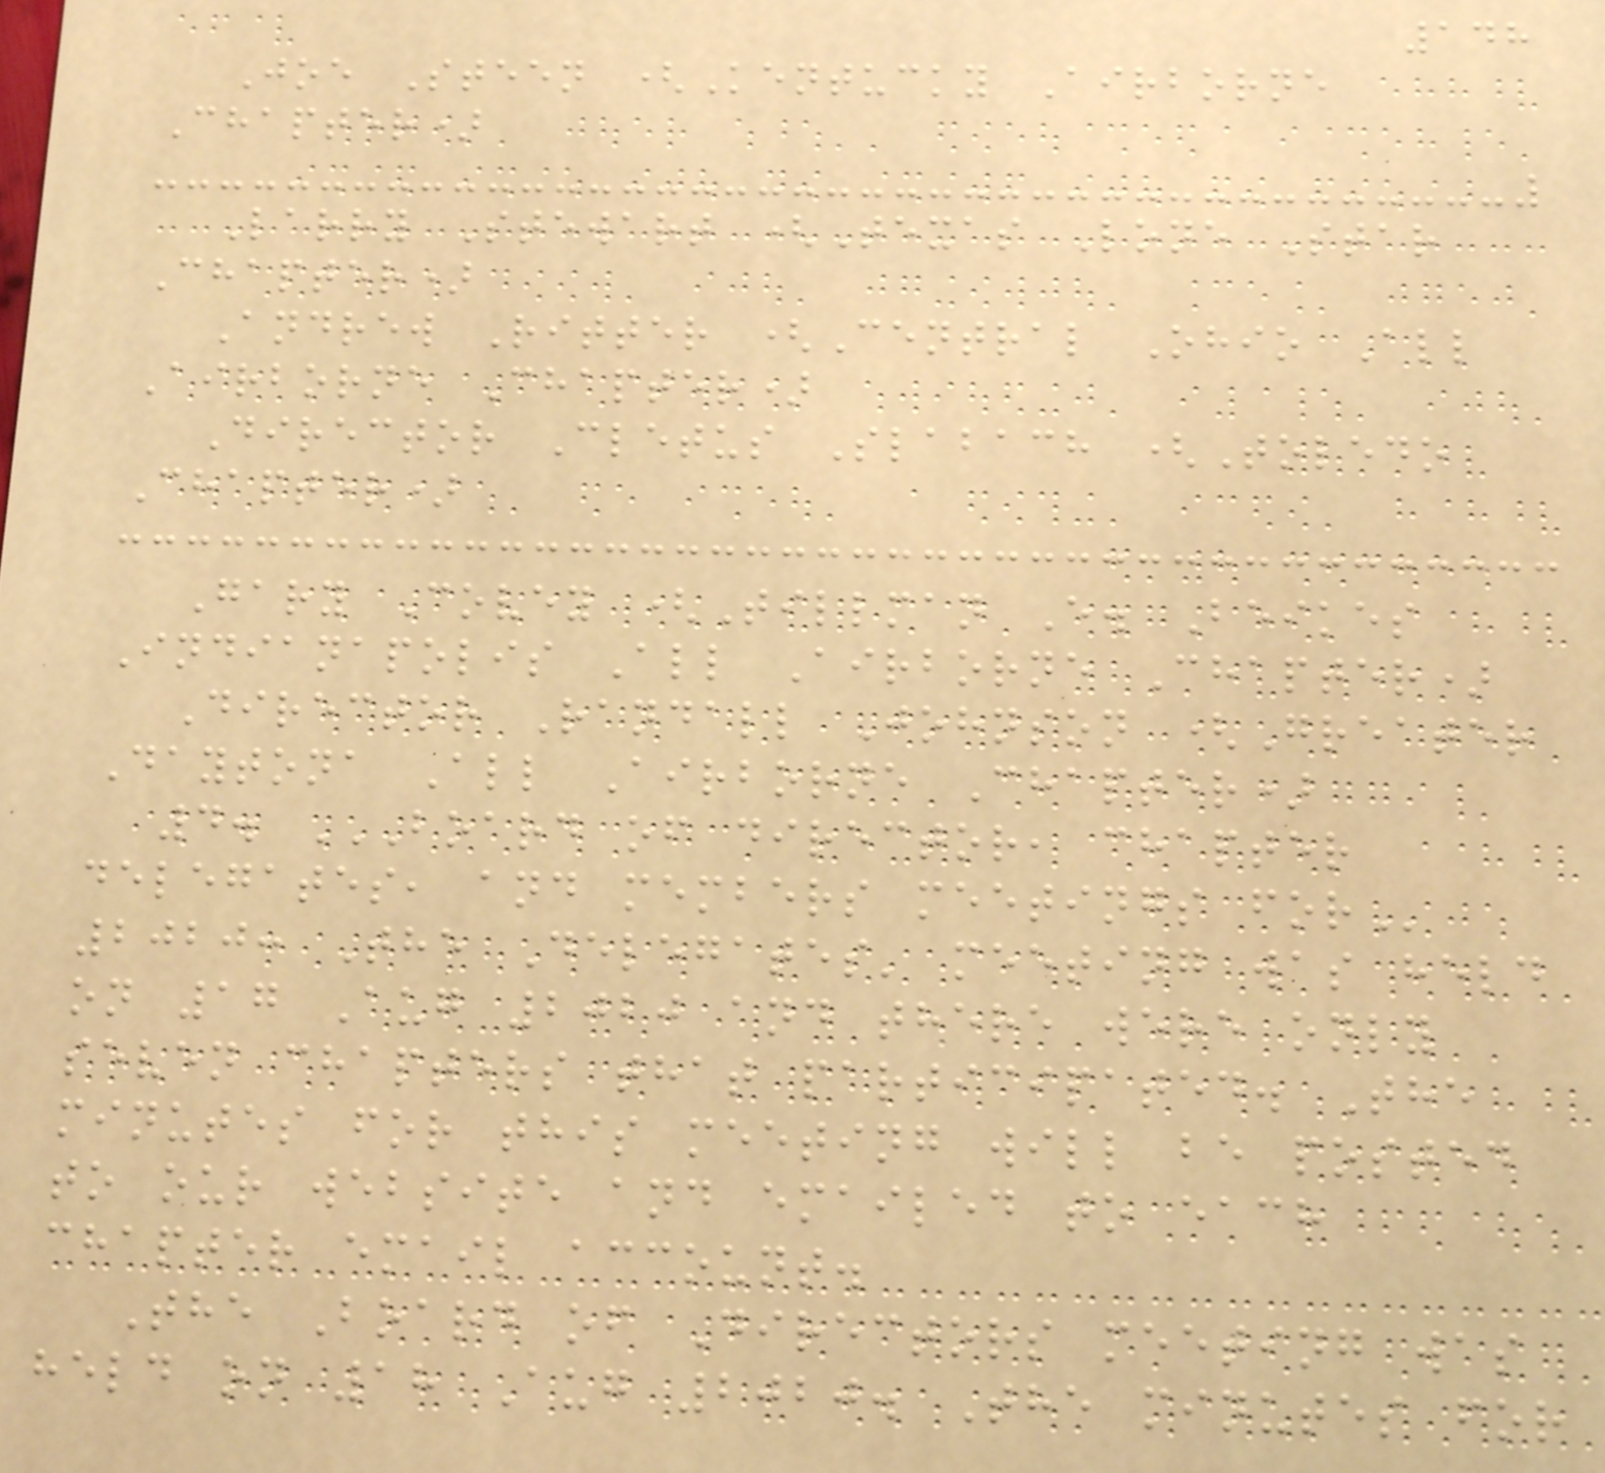148
Joe Steen (Kentucky Airborne
Chapter)
Larry Stewart (Texas Lone Star
Chapter)
Andrew Ritter (Central Ohio All
Airborne Chapter)
Director Cletus Slabach (Toledo
Chapter)
Gary Covey (Tillman E. Beikes
Indianapolis All Airborne Chapter)
Director Randall Johnson (Greater
Daytona All Airborne Chapter)
4. BOARD OF DIRECTOR, CHAPTER
DELEGATES, AND MEMBERS MEETINGS FOR
2020: The Delegates' meeting was held
on 17 Aug 2020 and there were only
seven chapters that participated. The
minutes for this meeting will be posted
to our website and emailed to each
chapter email account.
The Board of Directors meeting was
held on 18 Aug 2020. The minutes for
